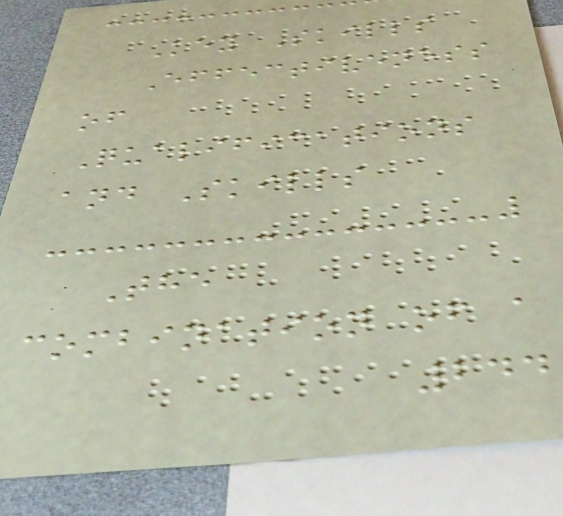Key Skills
Effectiveness
of
Qualifications
and Skills
The
combination of a
244
